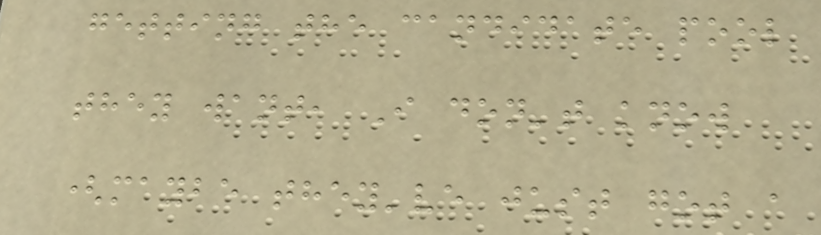getting the candidate pool
they want, I don't know
(maybe they've just got a
